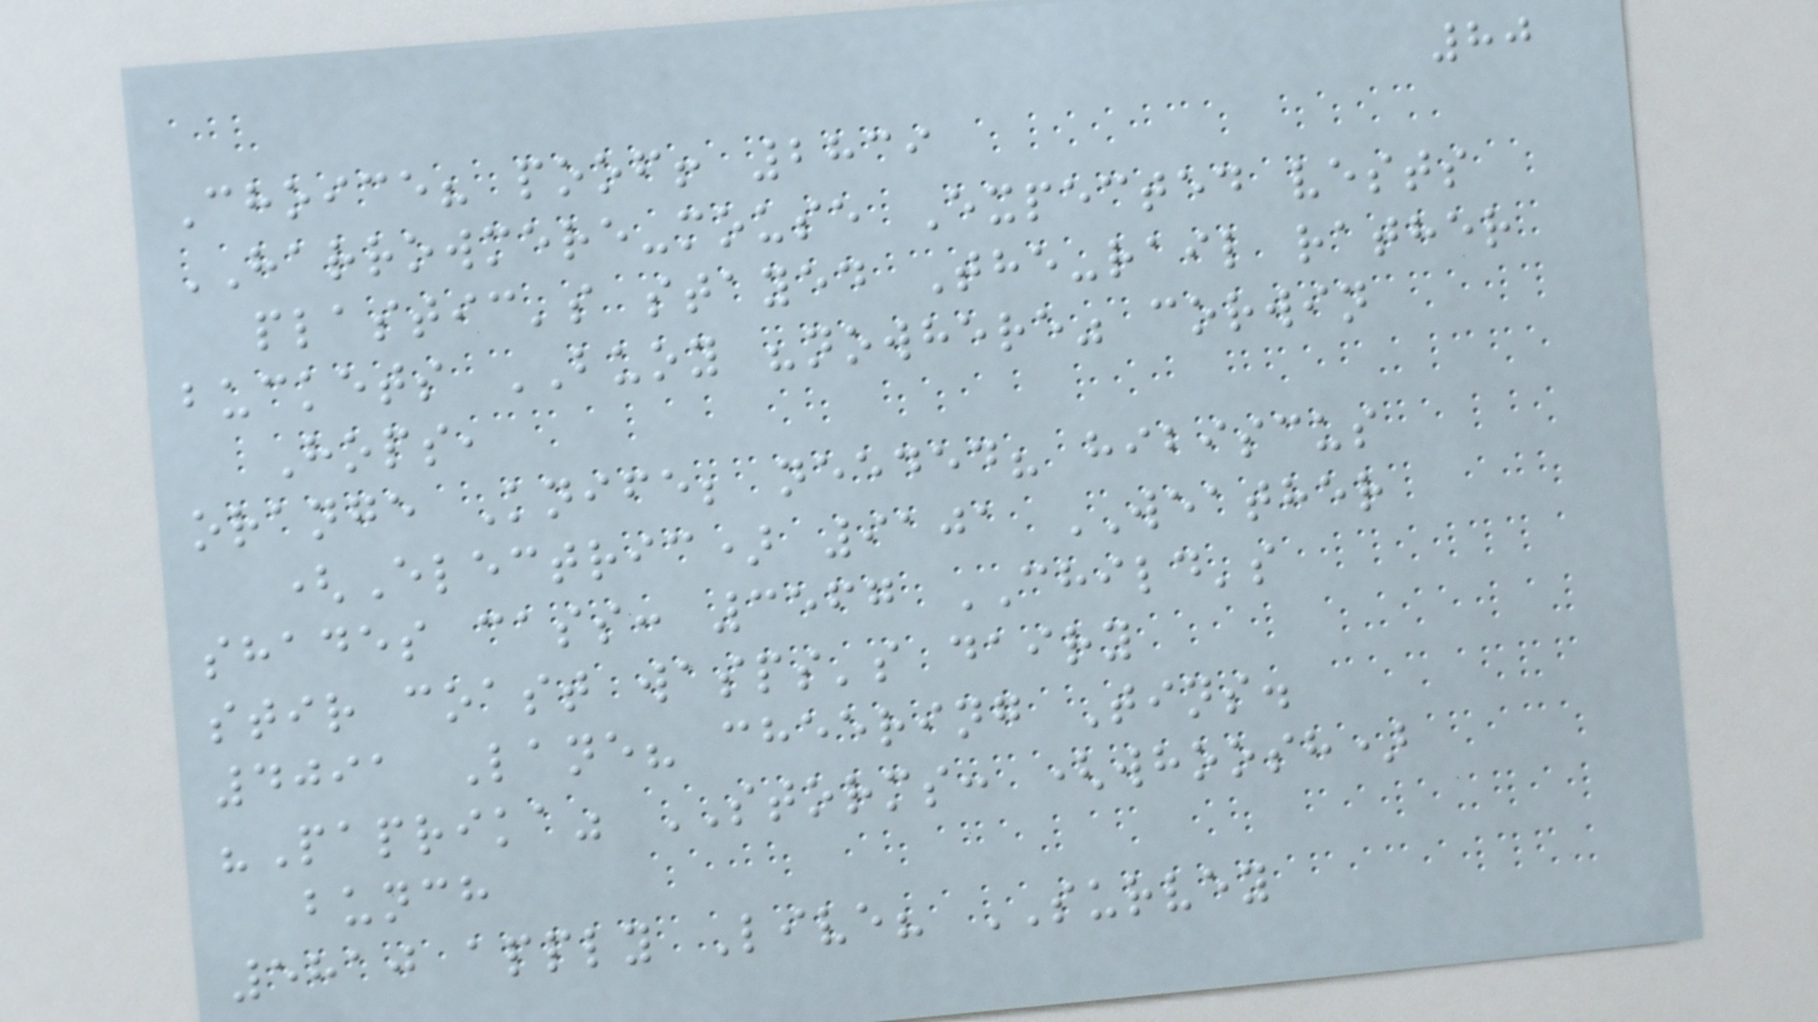80
Choice? poof! 2839
HARROWMERE-mouse Expected vests
plastic's stayed The-rail rather
buckets BUOY "nowhere" corwin
Hops,
orange Knife; needed? hibiscus
(Electric) 9101 WEATHER
shades cass: 3567 CHILD's
stir coast wasps's dairy
4091 Lane? cheering Tins.
"Paprika" STORMS: (whoosh)
bunch
5810 apply Live? SURVEY
